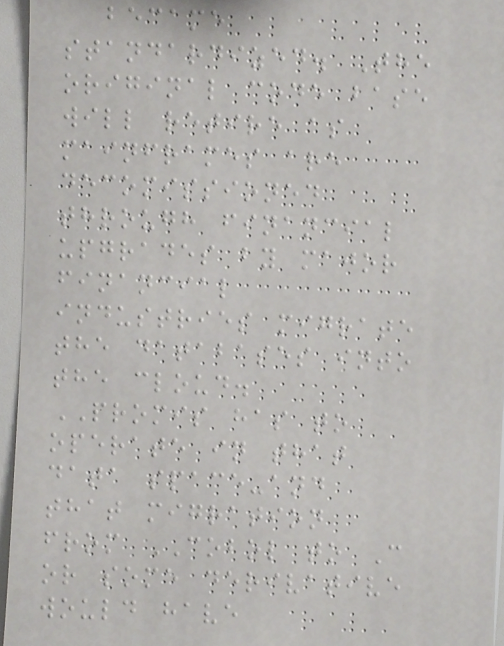became
standardized. The
original code base
will retire as
mainframes are
decomissioned
through financial
upgrades by major
financial
industries migrate
the databases into
the cloud.
PROMIS has to
operate in that
data space-and
that migration
from COBOL to C
or some derivative
would have
